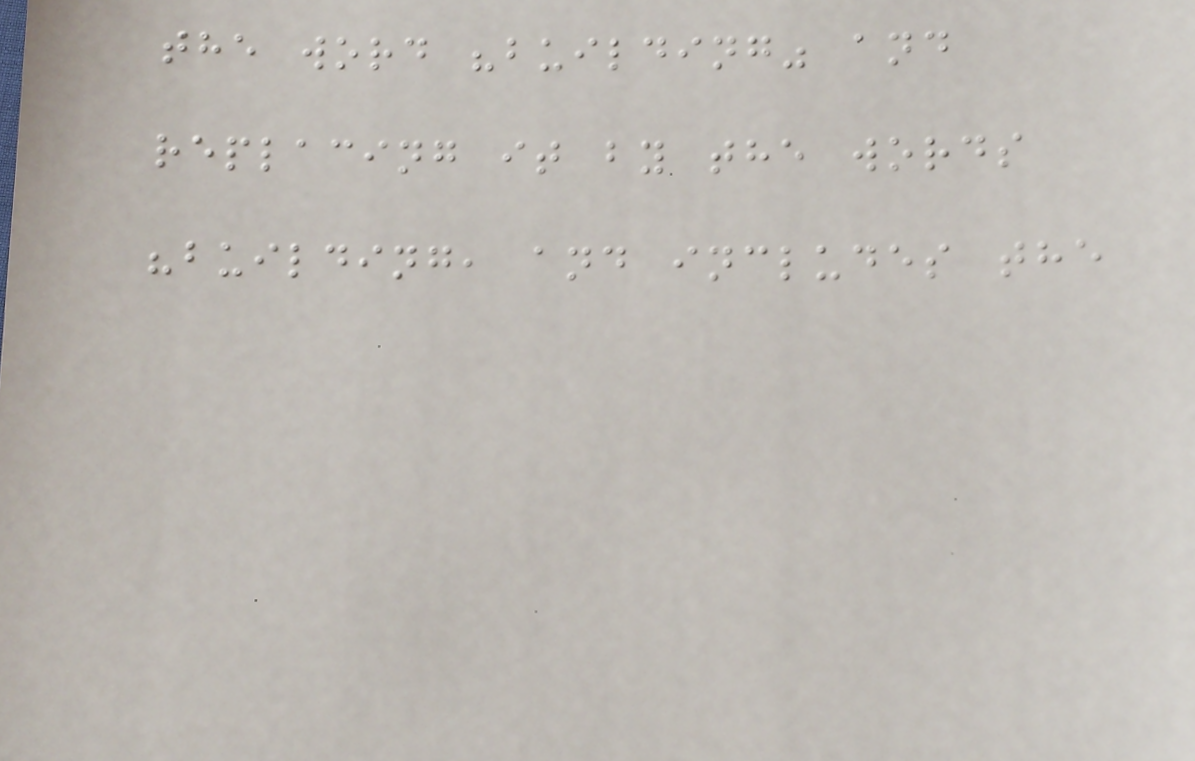the word "building" and
replacing it by the words
"building, and includes the
